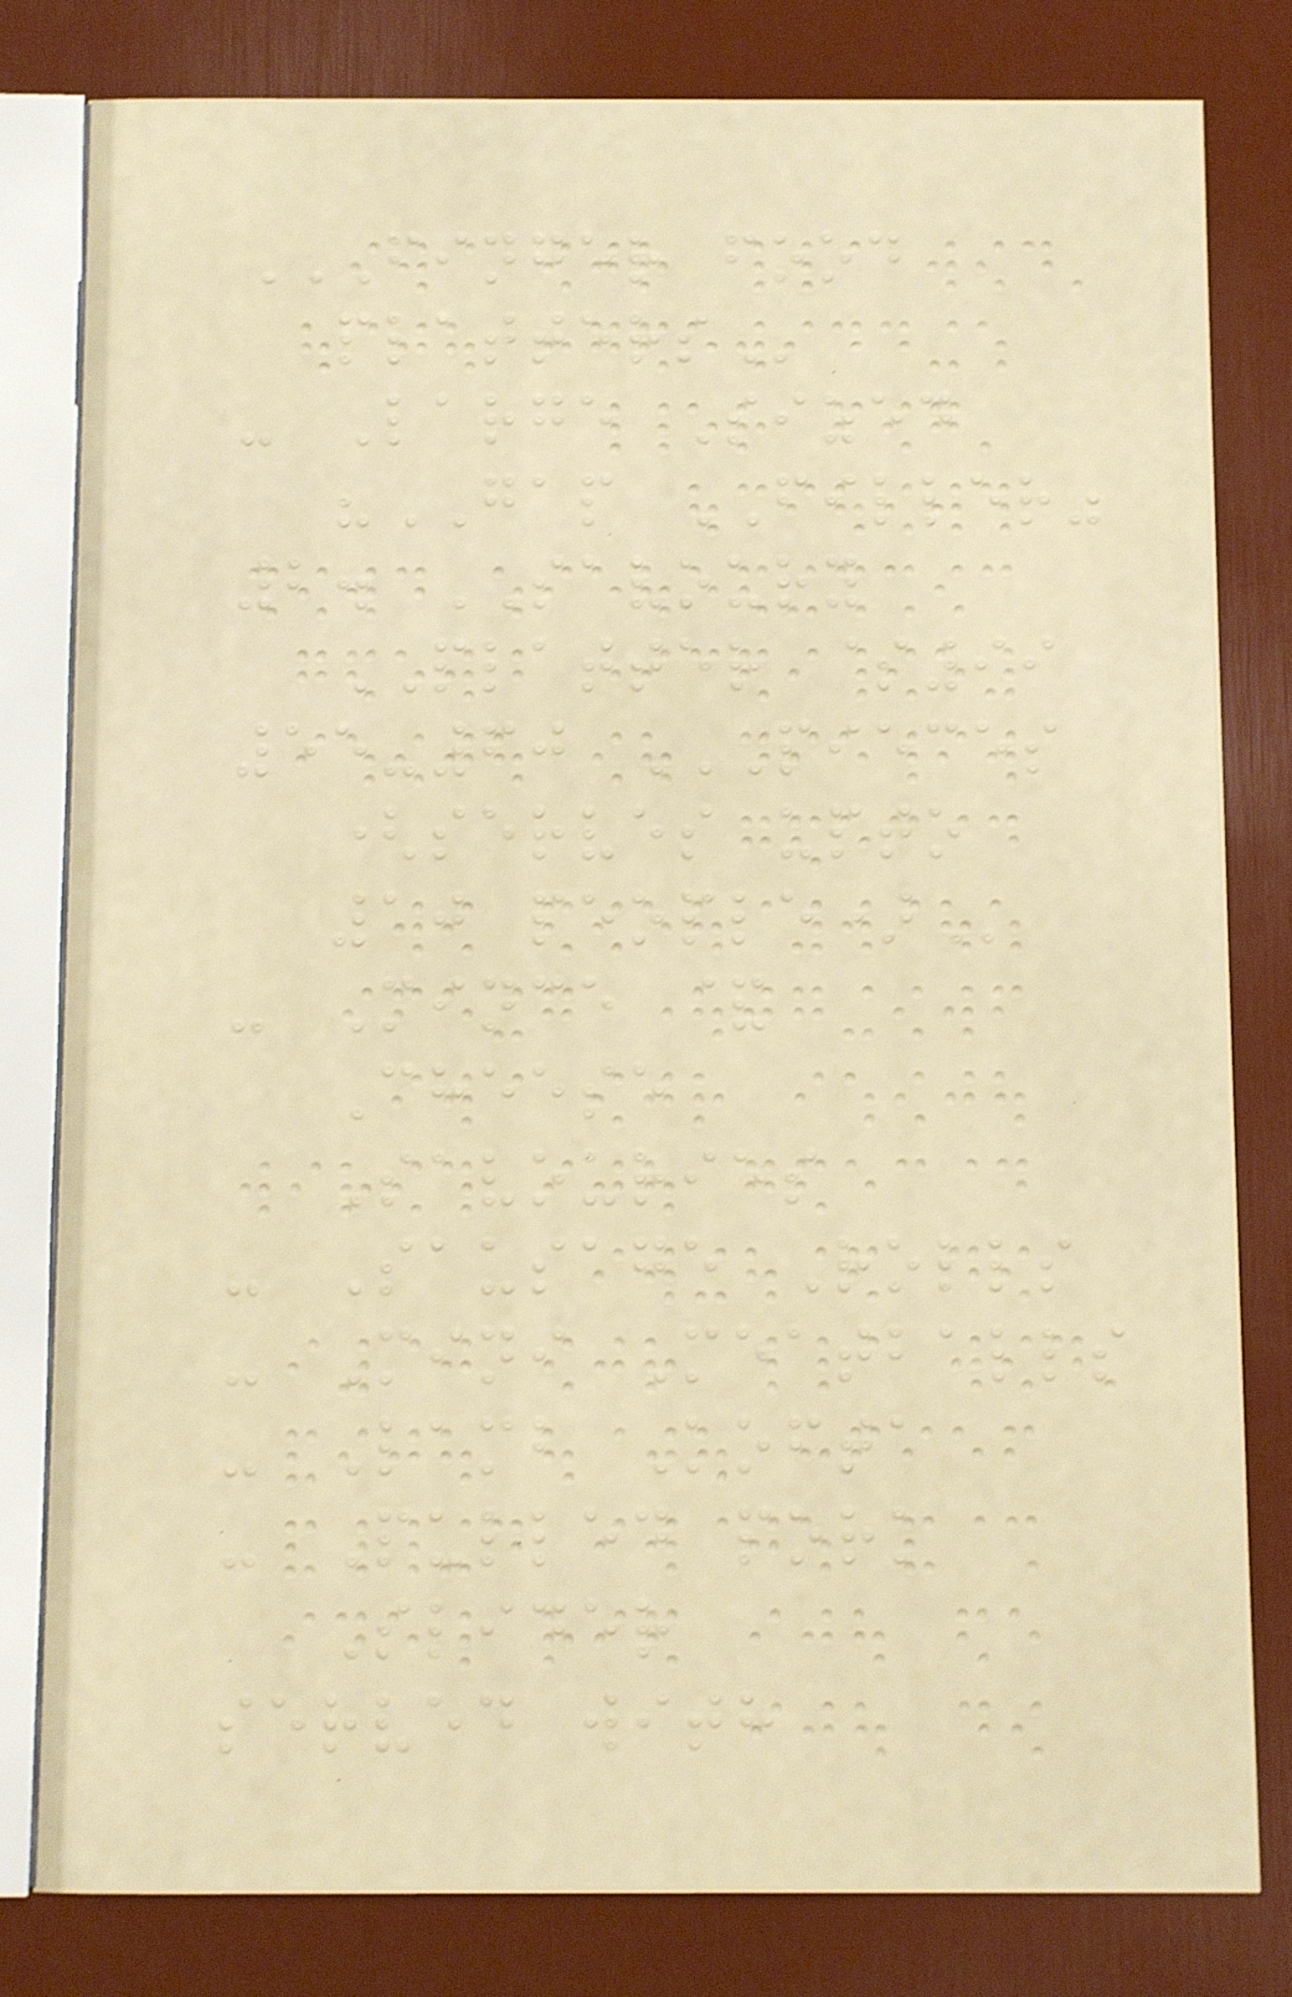FINGER FOOD
PLATTERS
- Large Sized
"GAP FILLER"
2. SAVOURY
PLATTER $99
55-60 PIECES
(SERVES UPTO
10 PEOPLE)
- Mince &
Cheese
Savouries
- Sausage Rolls
- Mini Meatballs
- Lamb Kofta
- Pulled pork
Slider
served with
